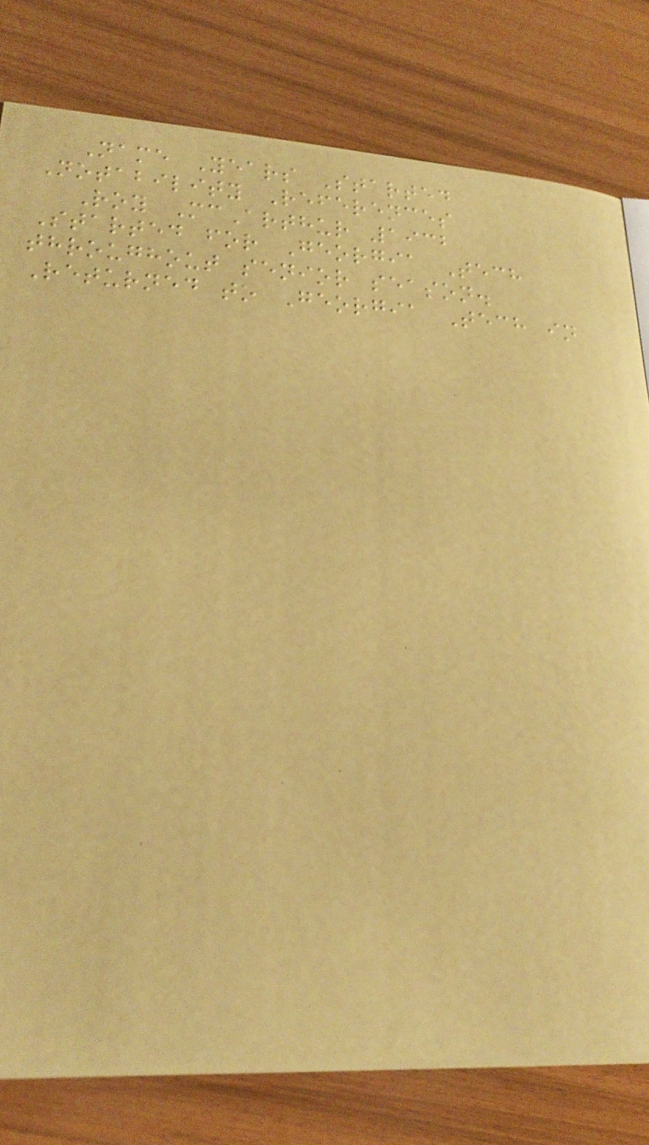Name Years Started
Notability References
Roy McArthur 1932
Started for Georgia Tech
throughout senior season.
Returned to Georgia Tech in
